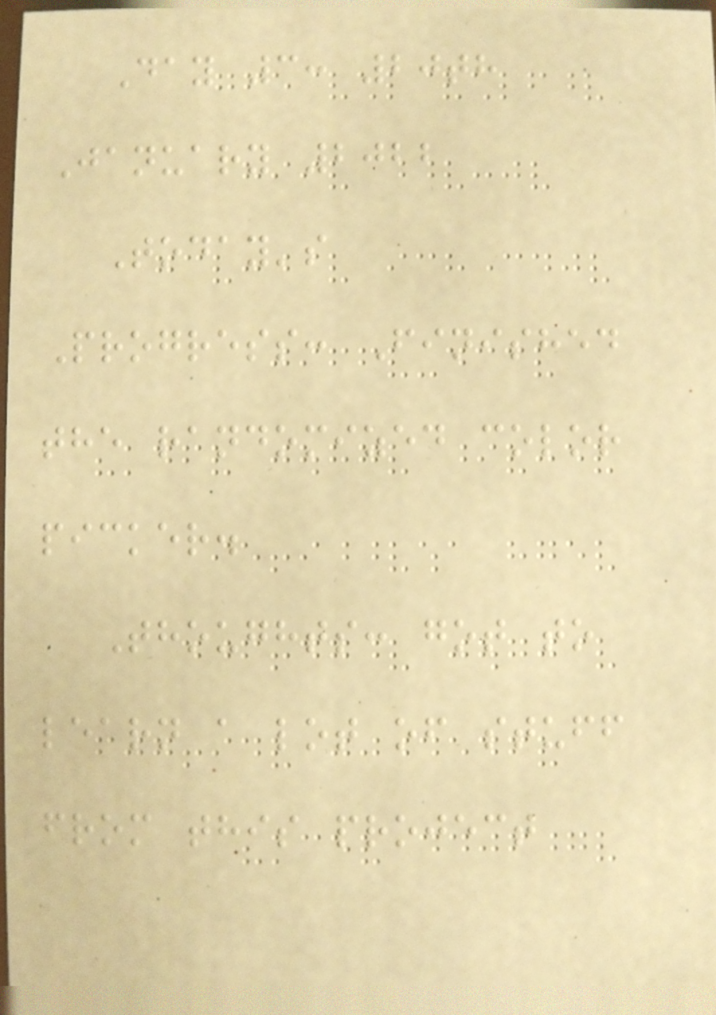Day 3: 20th
January 2022
Today's
Progress: Finished
the randomized color
picker.
Thoughts: got to
learn a lot of stuff
from this project
